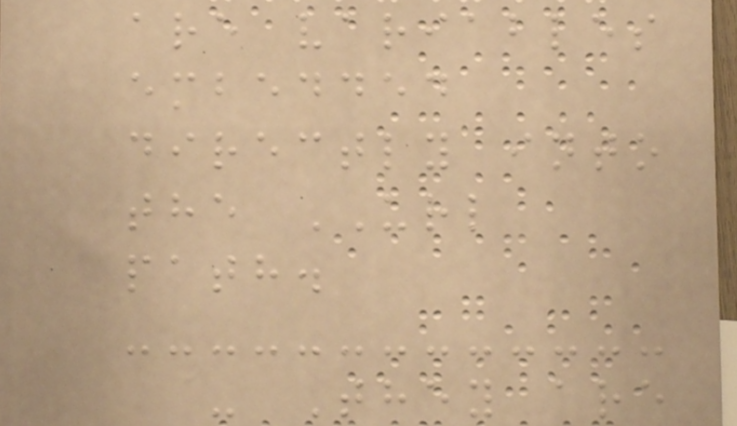are variables
embedded
directly into
the URL
path.
- They are
